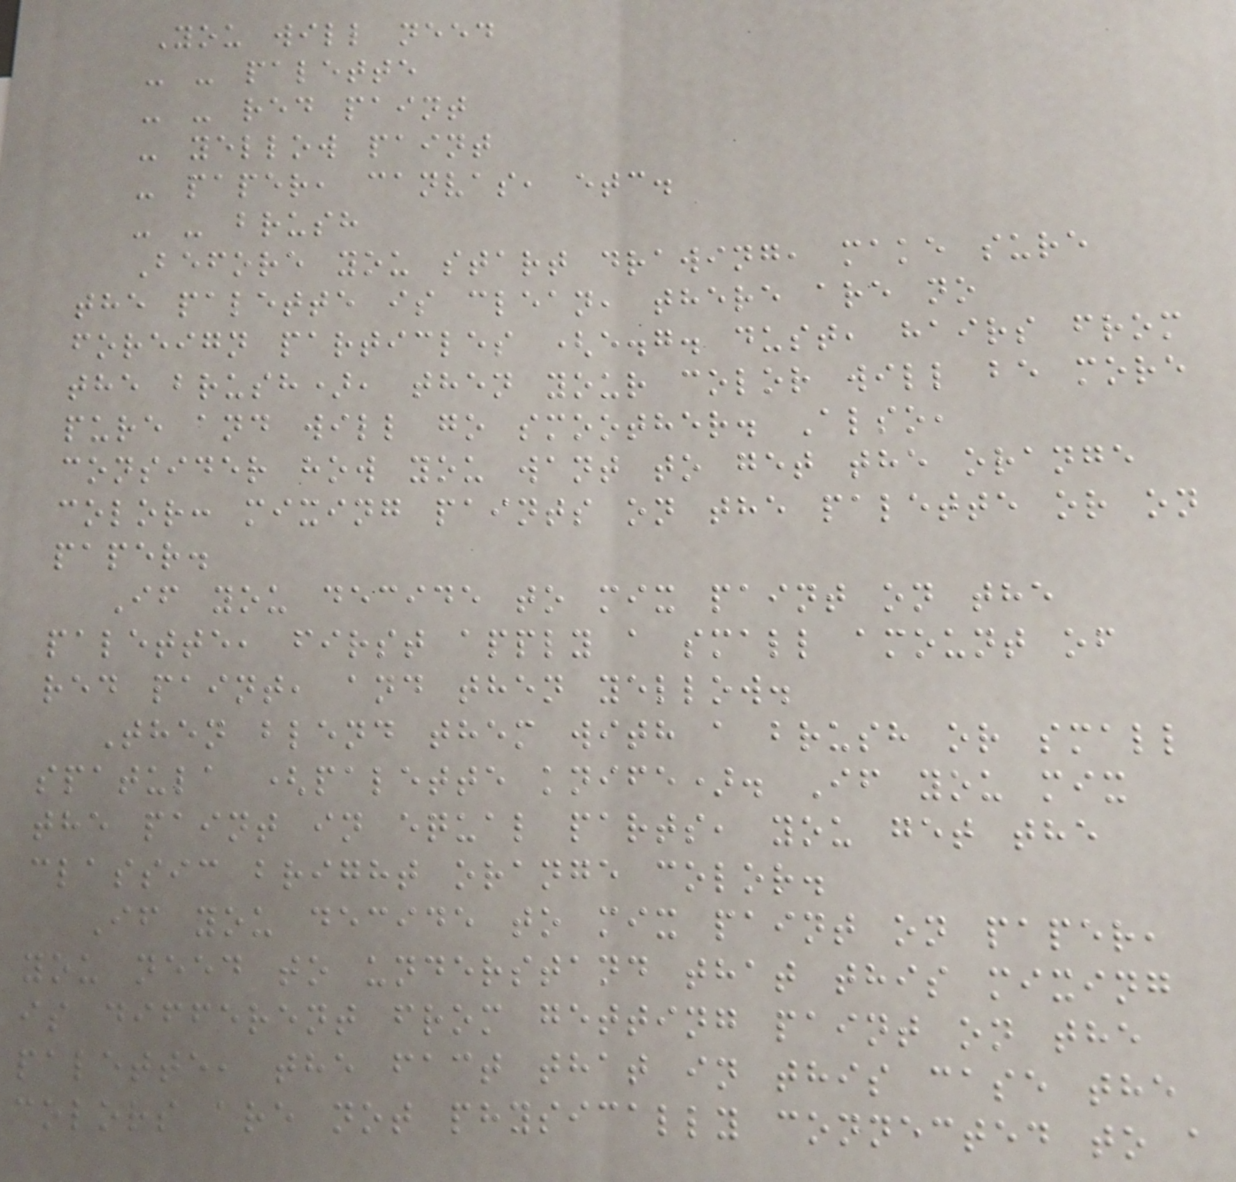You will need
- - palette
- - red paint
- yellow paint
- paper, canvas, etc.
- - brush
Before you start drawing, make sure
the palette is clean, there are no
foreign particles (e.g. dust, hairs from
the brush), then your color will be more
pure and will go smoother. Also,
consider how you want to get the orange
color: mixing paints on the palette or on
paper.
If you decide to mix paint on the
palette, first apply a small amount of
red paint, and then yellow.
Then blend them with a brush or small
spatula (palette knife). If you mix
the paint in equal parts, you get the
classic bright orange color.
If you decide to mix paint on paper,
you need to understand that this mixing
is different from getting paint on the
palette, the fact that in this case the
colors are not physically connected to a
